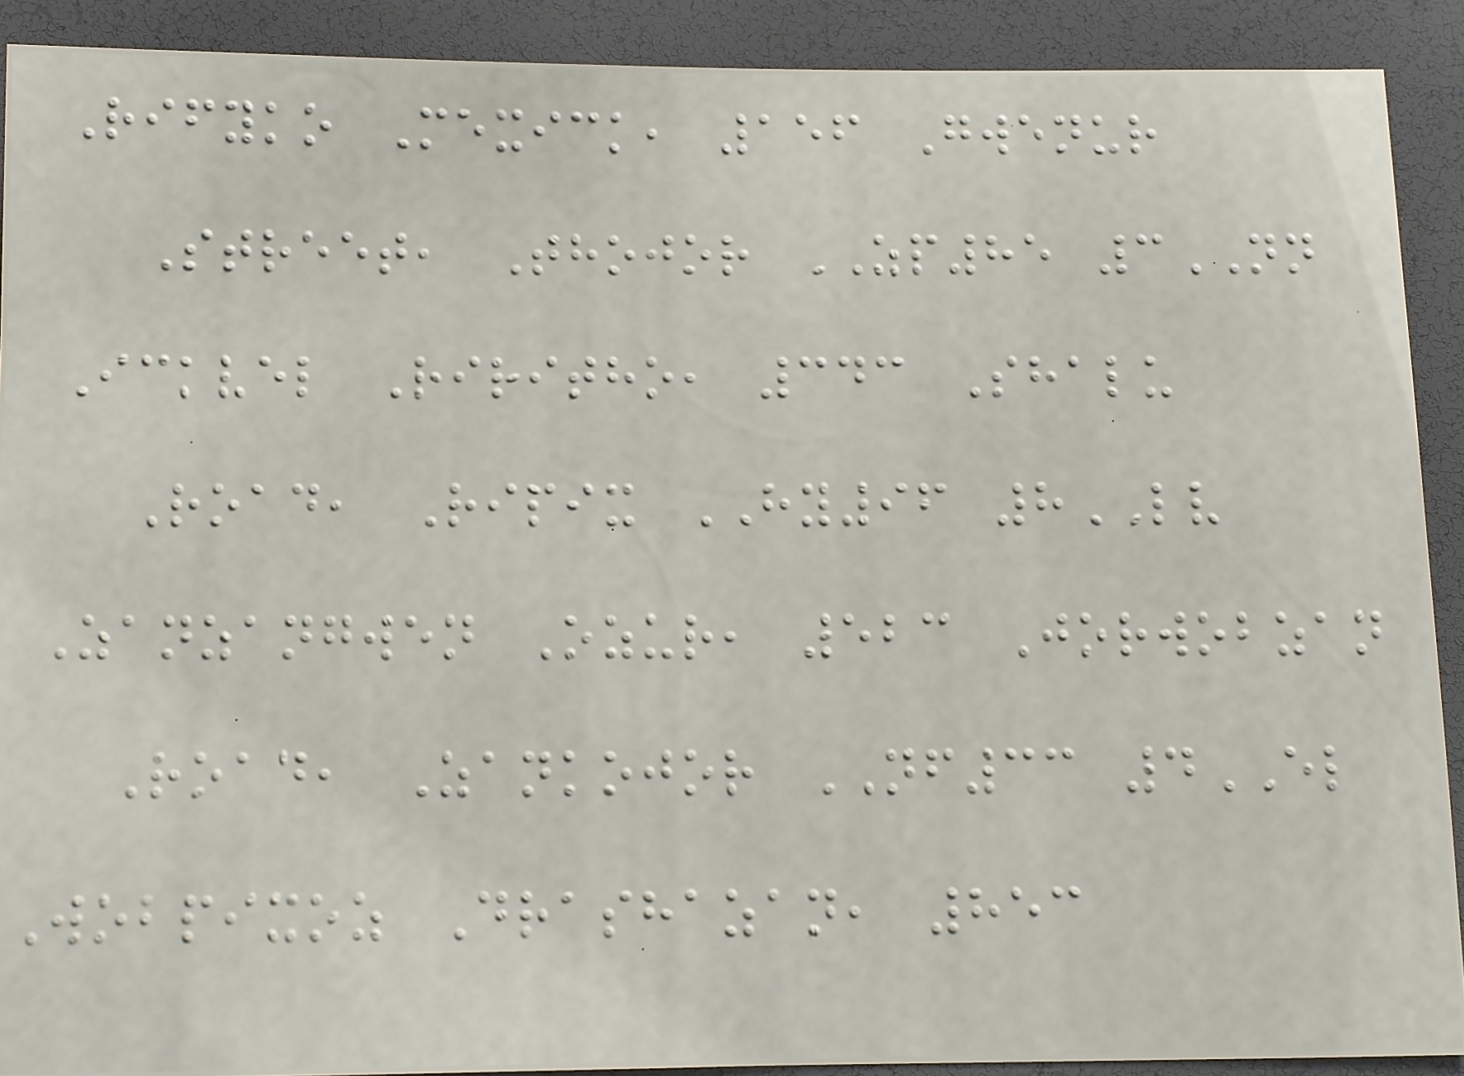Rifyko Mexick, 156 Gwenur
Street, Thojor ZP85 3NN
Ickvel Riritho, 343 Shalu
Road, Ripix HY96 8LV
Zanzangwen Ozur, 523 Jorwobzan
Road, Zankojor NF33 4EL
Wobpixoz Drashazan, 853
